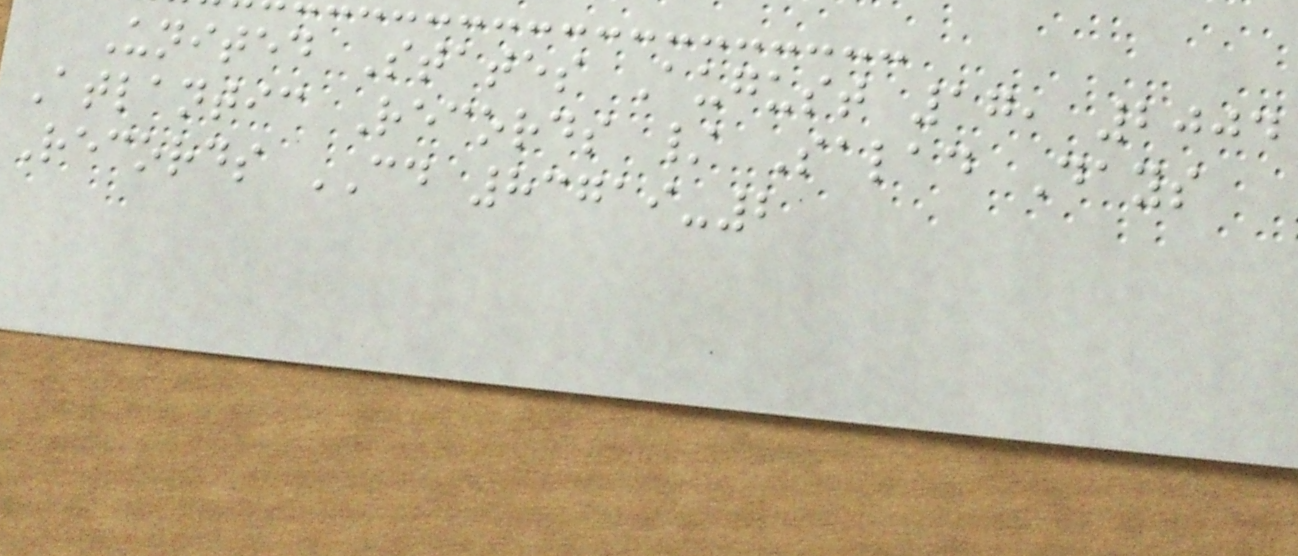United States August 17, 2004
Atlantic Records / Salad Days
Records CD 83719-2
